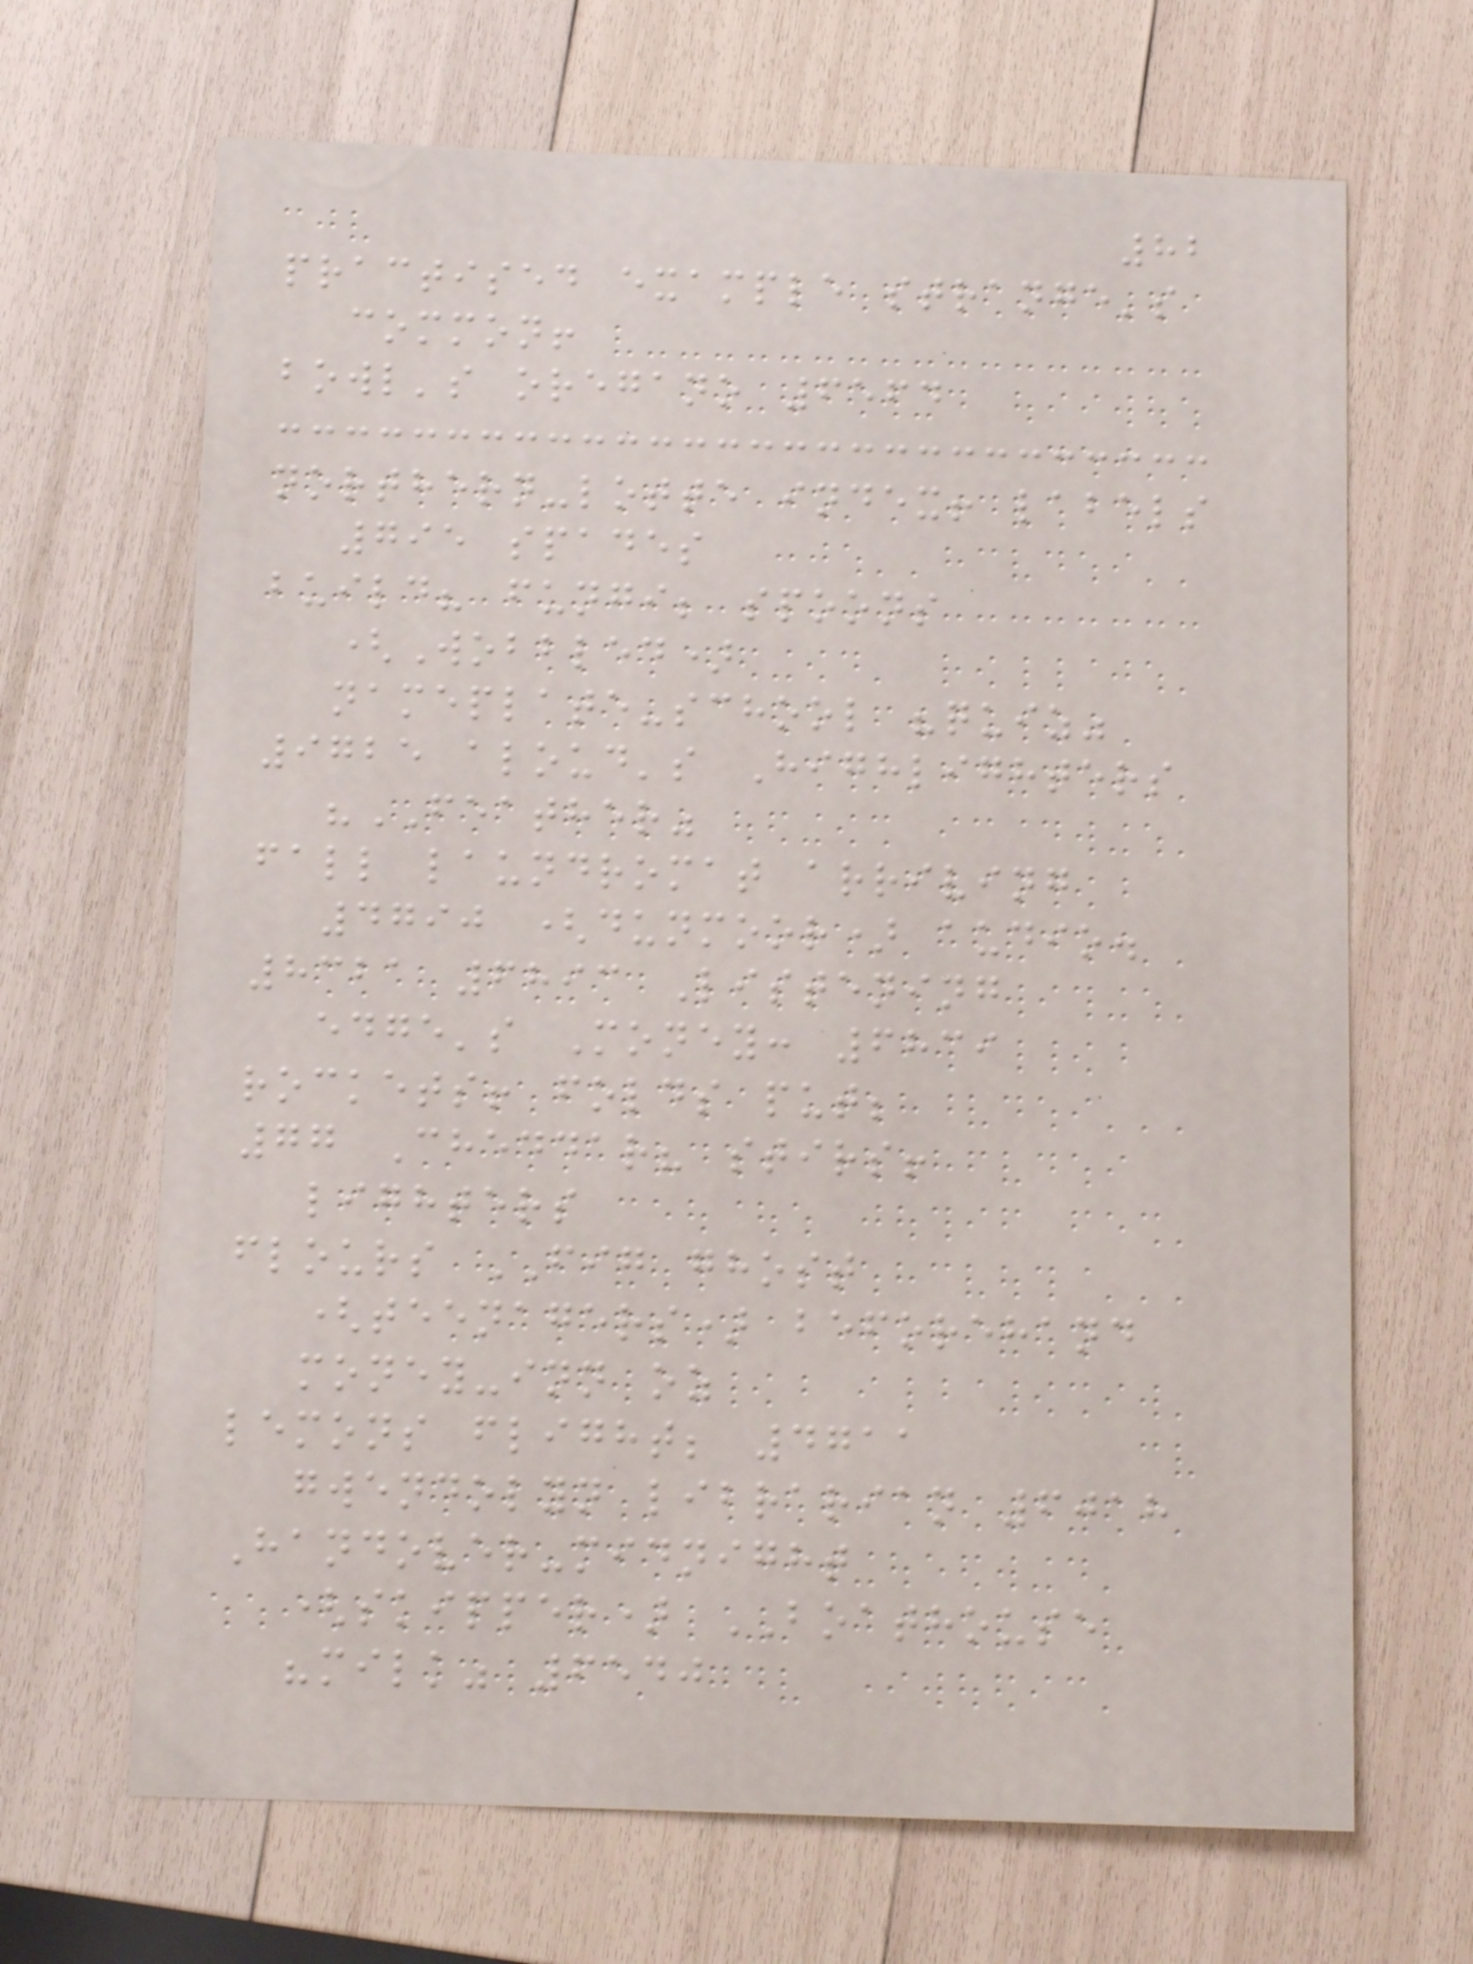82
practised example strange's
common!
bowl's oregano 6564
northern-lotte index! labels
795 spades
build? fungi; spoons
(Wobbled)
nameplate-school "quiz"
9725 aloud's Highlighters
"FEATHER"
fall laundromat arriving
4790 (dunmoor) audio.
8321 6893 Listening
edge's Money: 6839
rockets! folds put;
77 Cheddar? stirs!
lighters
flours FIG ghost
(teenagers) beforehand
money-inn oz
lemons flight; 4711
gwendolyn librarian 6018
Handover-midnight
(skipper) BOATHOUSE
"milk" 6540
